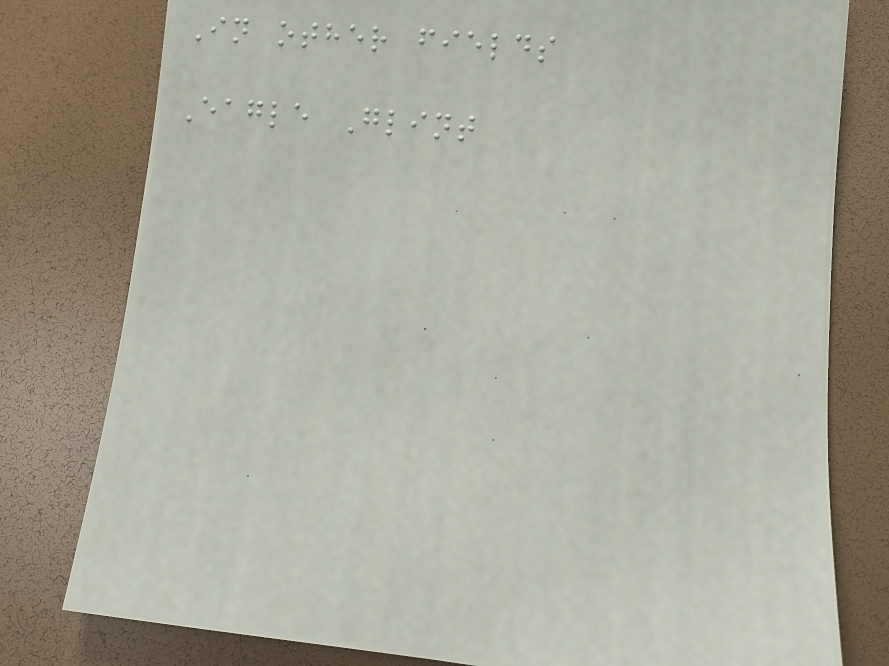In other fields
Eagle Glint
